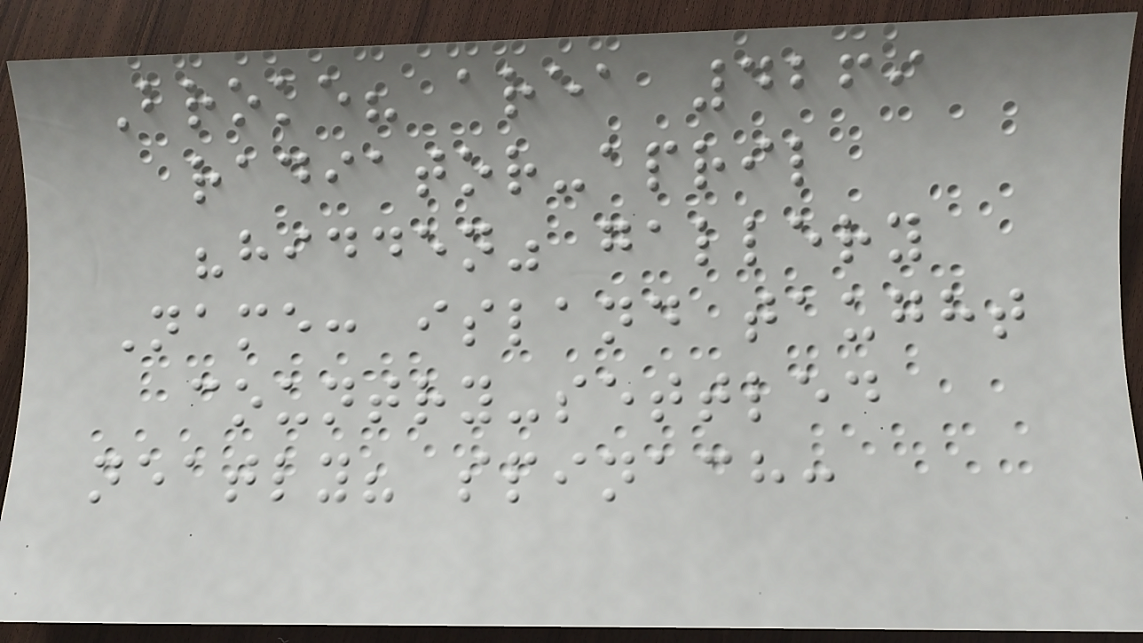Broke? area 4269
radiator-april
"hidden" gallery
Name: island taught
country-settled
neatly? spinach:
